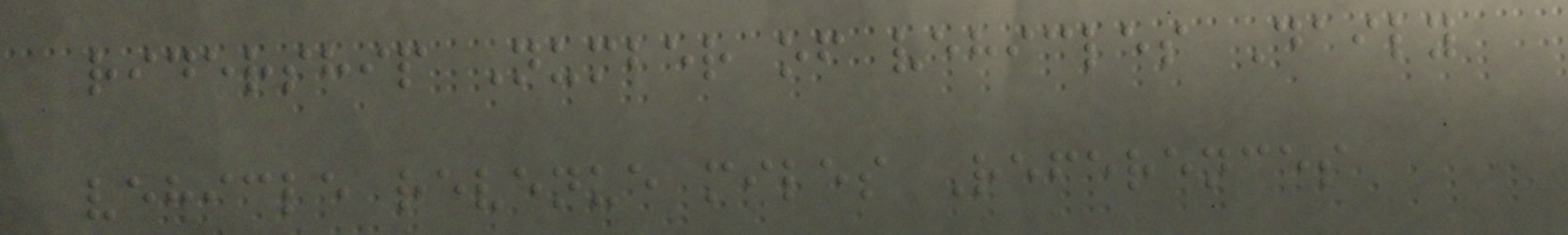ridership Number of vehicles Daily
vehicle revenue miles References
